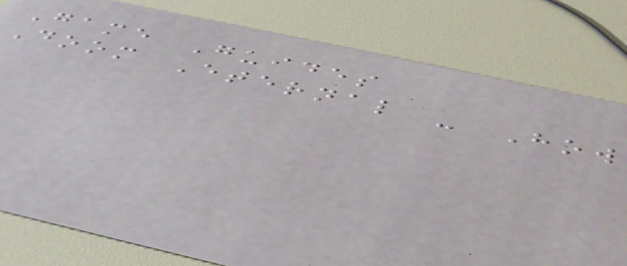Game Guides
Doom Eternal - How
